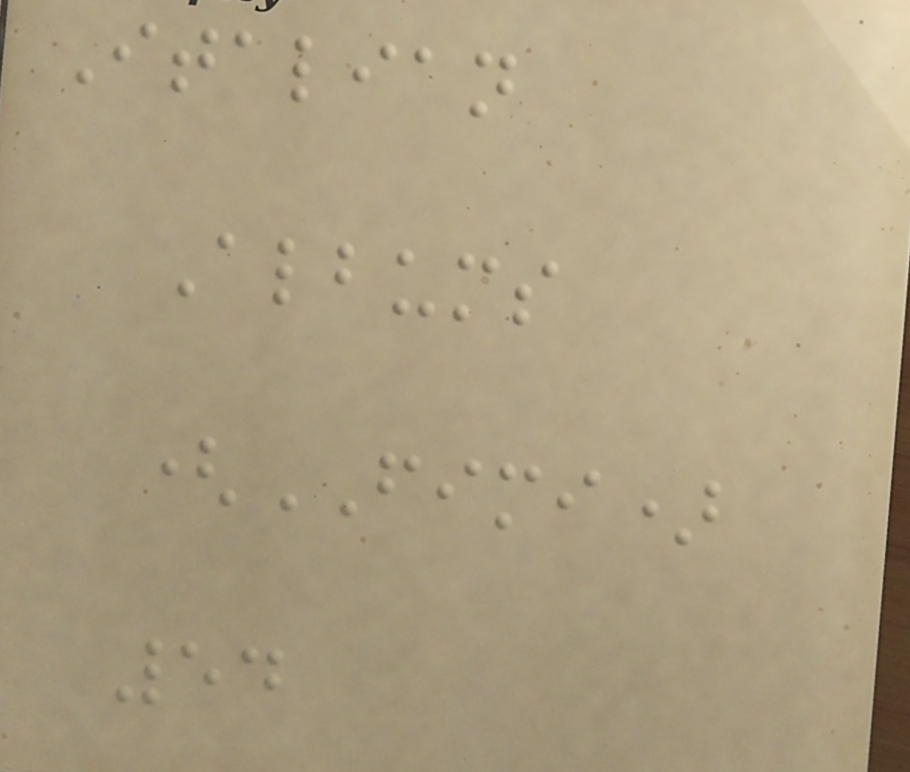Italian
Albums
(FIMI)
54
